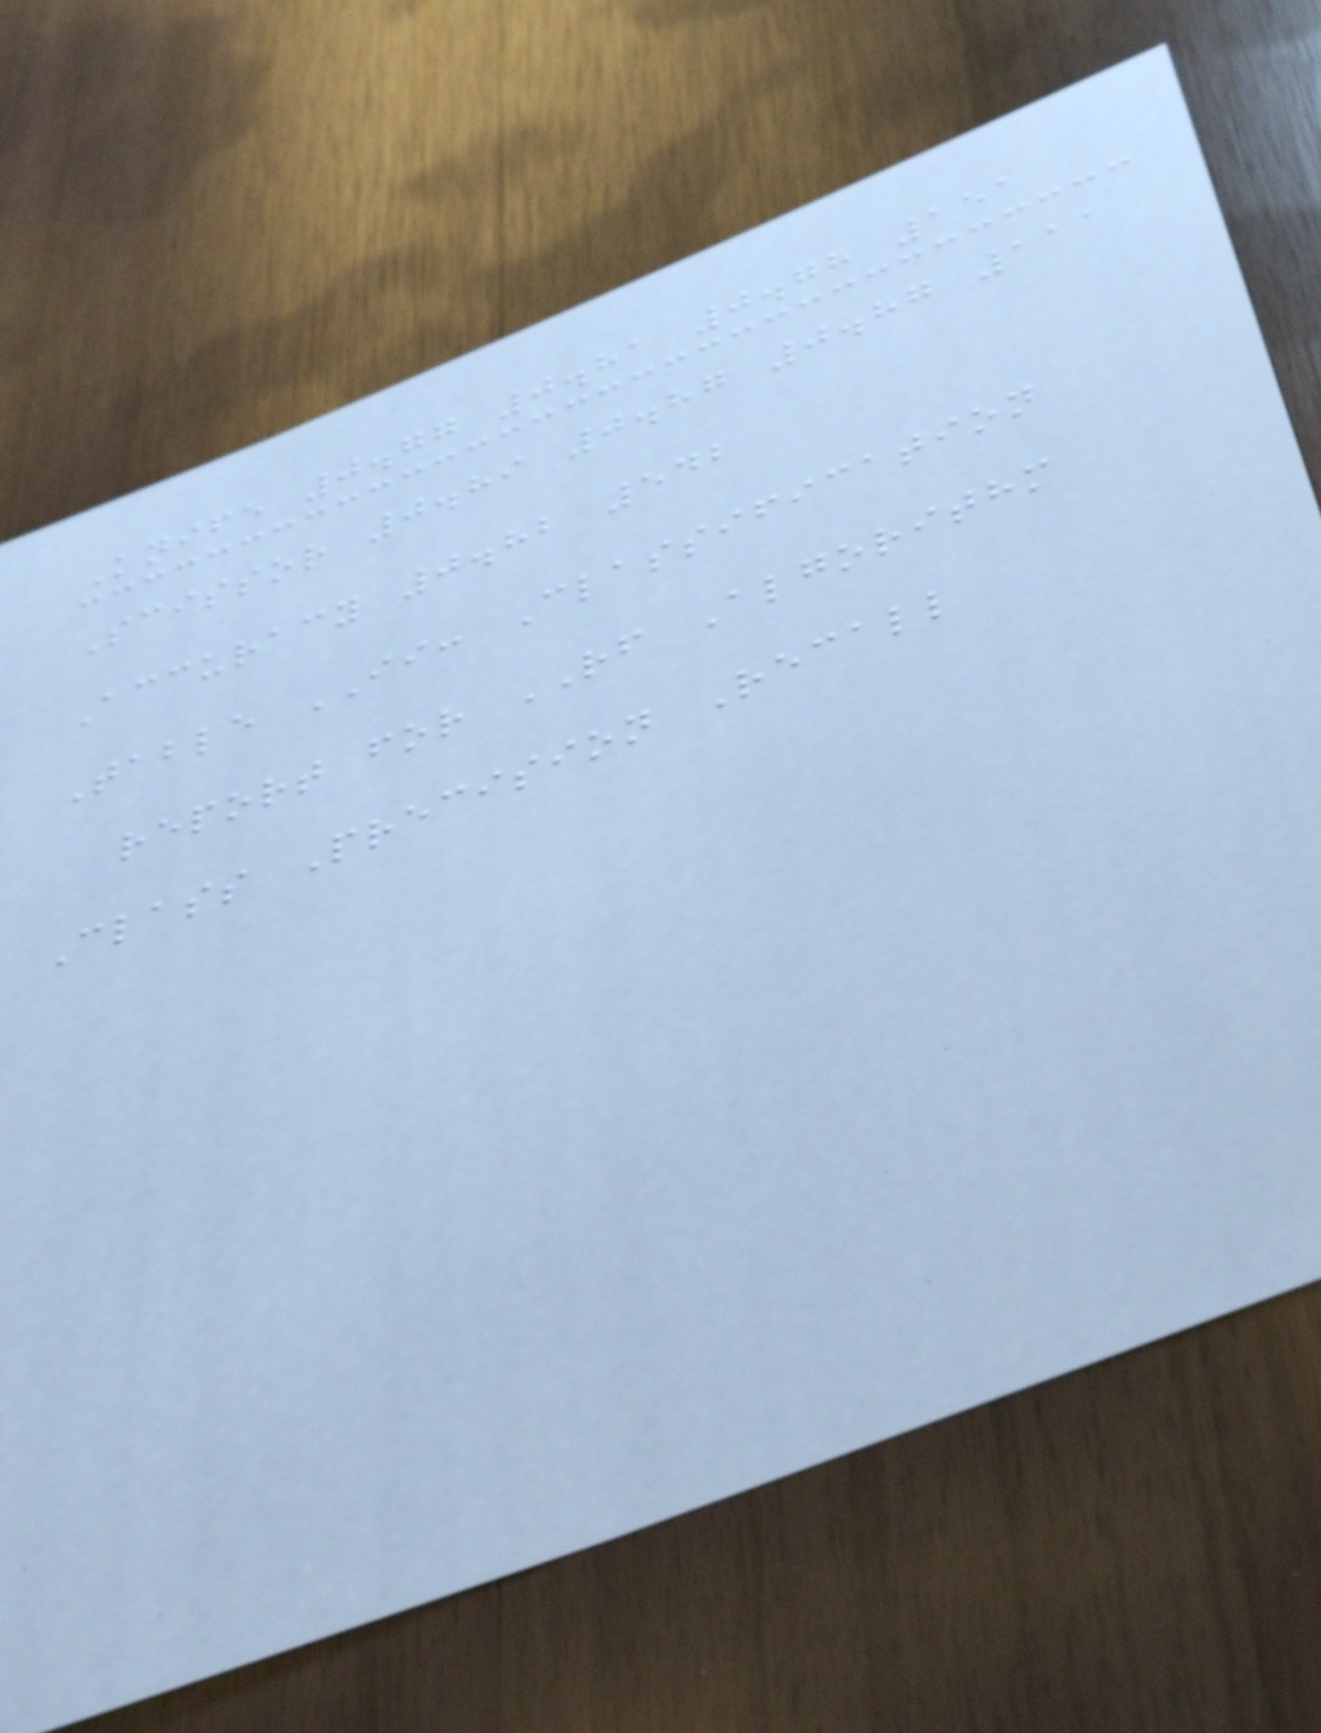Knife 0.77 0.81 0.78 151
Scissor 0.89 0.87 0.87 111
Accuracy 0.82 542
Table II: Classification
report for RF Algorithm
Class Precision Recall
